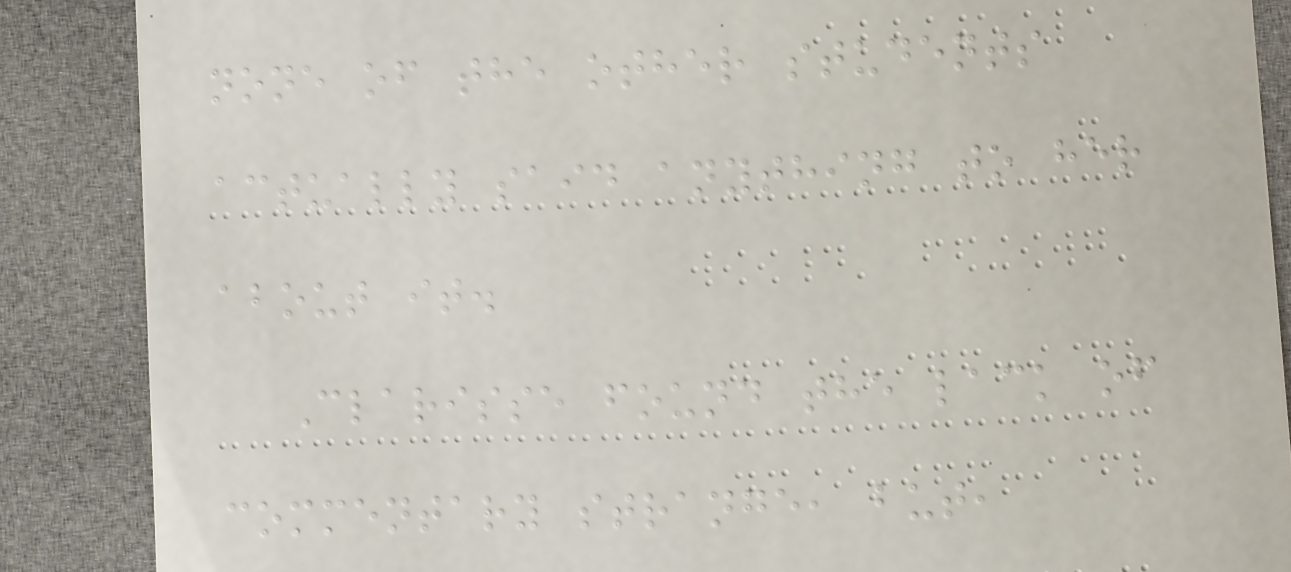none of the other students
actually said anything to her
about it.
Clarisse found the lack of
commentary strange, but,
